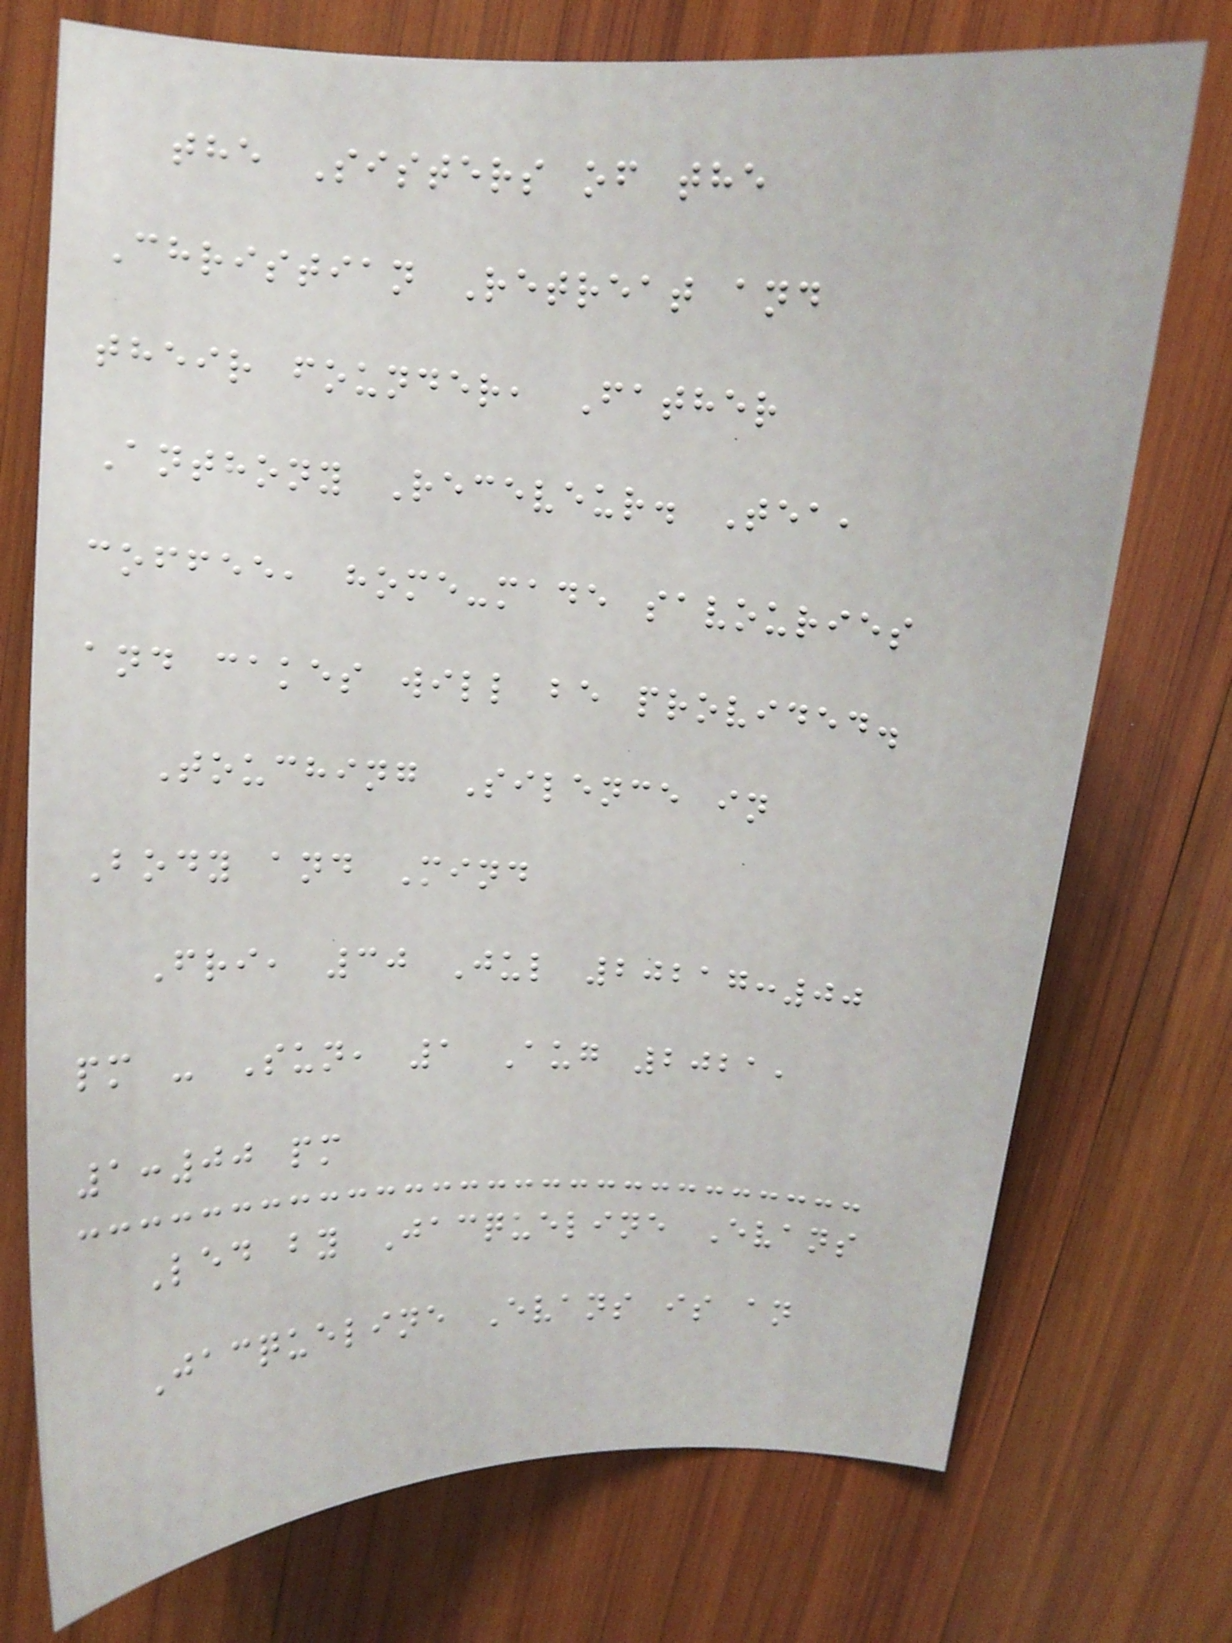the Sisters of the
Christian Retreat and
their founder, Father
Anthony Receveur. Tea,
coffee, home-made savouries
and cakes will be provided.
Touching Silence in
Body and Mind
Fri, 30 Jul 20217:00
pm - Sun, 1 Aug 2021,
1:00 pm
Led by Jacqueline Evans
Jacqueline Evans is an
